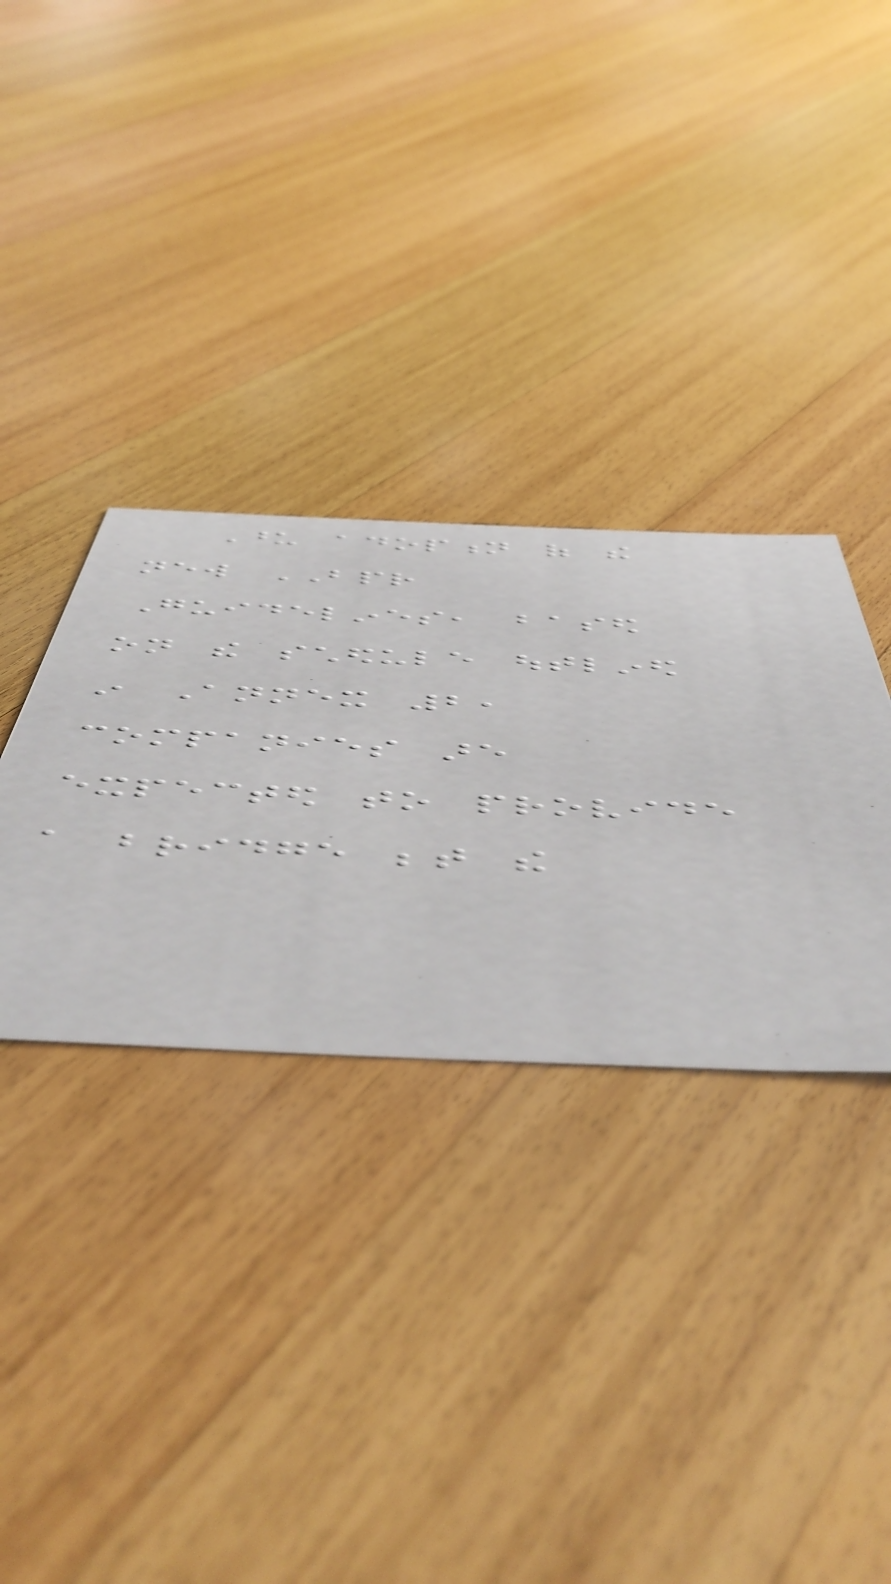Upon adoption of the
new BPR
Guidelines, based
on the schedule outlined
in Annex 2,
companies are
expected to provide
a bridge between the
